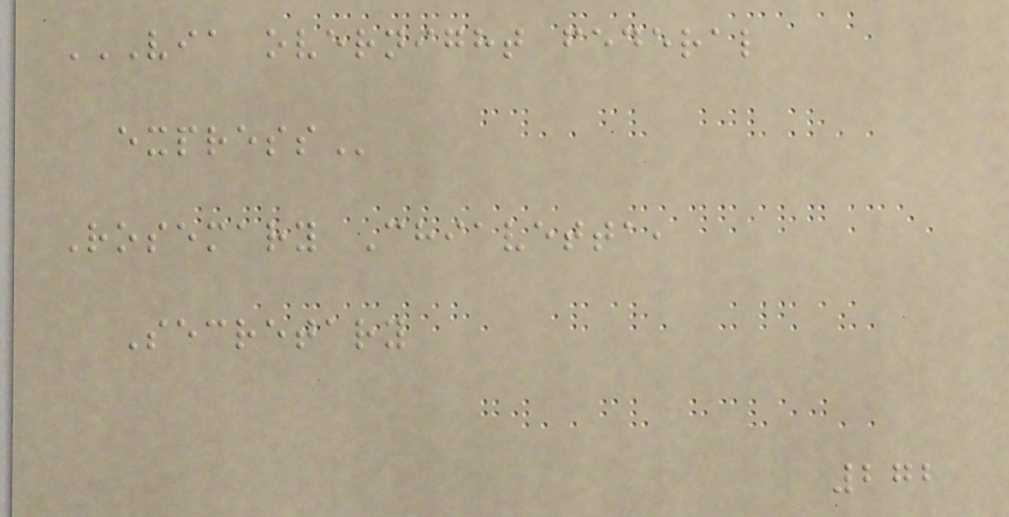VIA OVERNIGHT FEDERAL
EXPRESS
Rosemary Chiavetta,
Secretary
272
